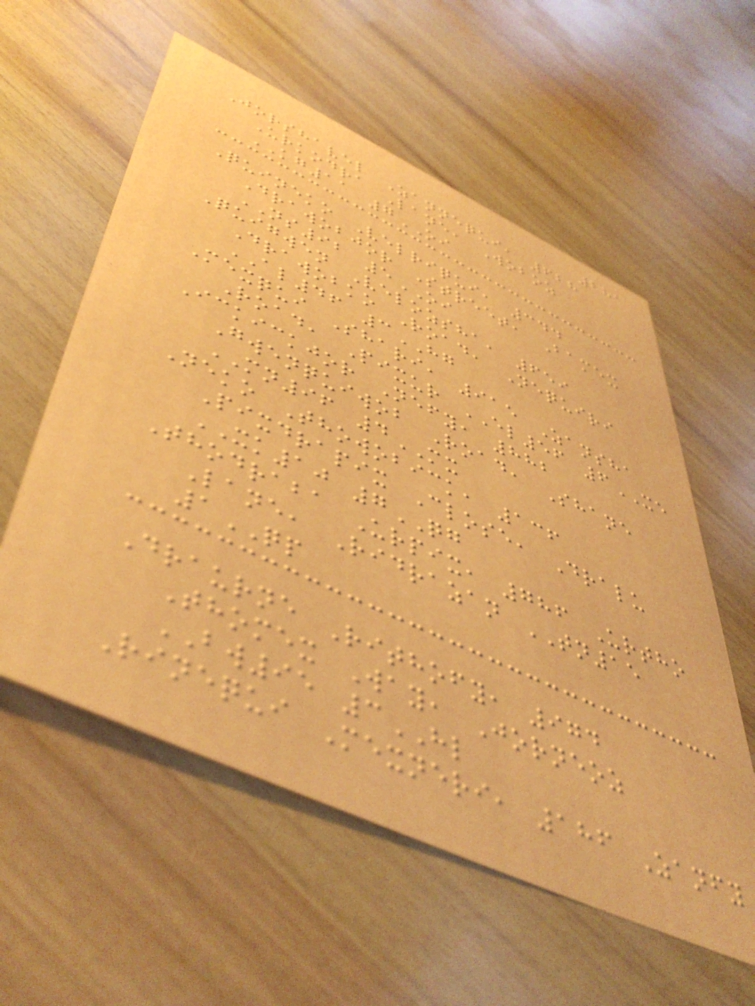281
Jorshavel Zannequi, 628
Urkodra Lane, Woboz
KG11 7OI
Quineko Velriqui, 344
Drawobjor Street, Bamex
NS92 5OI
Quigwen Velozsha, 659
Drawobko Road, Nequiri
AL46 3HG
Mexqui Shari, 915 Zansha
Road, Pixur EL56 6XE
Ickickjor Nefy, 882
Gwenquiwob Road, Shane
MN96 4MX
Neko Thowobick, 136
Pixdrapix Close, Dralu
XK10 7QG
Thodraba Urpix, 786 Urtho
Lane, Ridrazan TN15
1QP
Draurne Rithofy, 974
Thomex Way, Jorneoz
BW95 3HL
Rinequi Mexneri, 186 Zanfy
